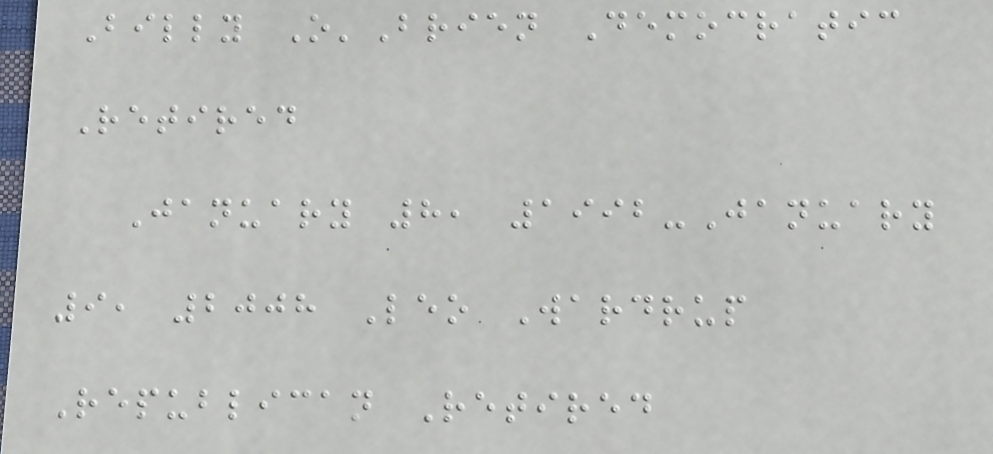Billy O'Brien Democratic
Retired
January 8, 1992-January
9, 2008 Leo Wardrup
Republican Retired
